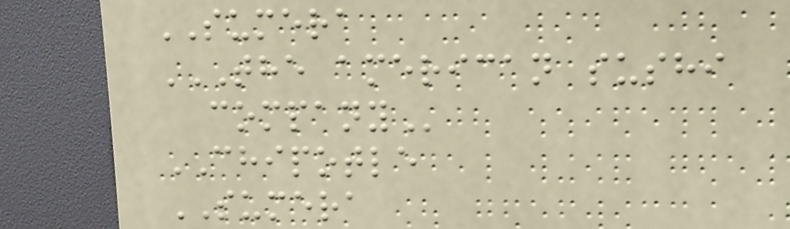SUMERA
THE AMERICAN SUSHI
COMPANY
CHIPOTLE
SUMERA
